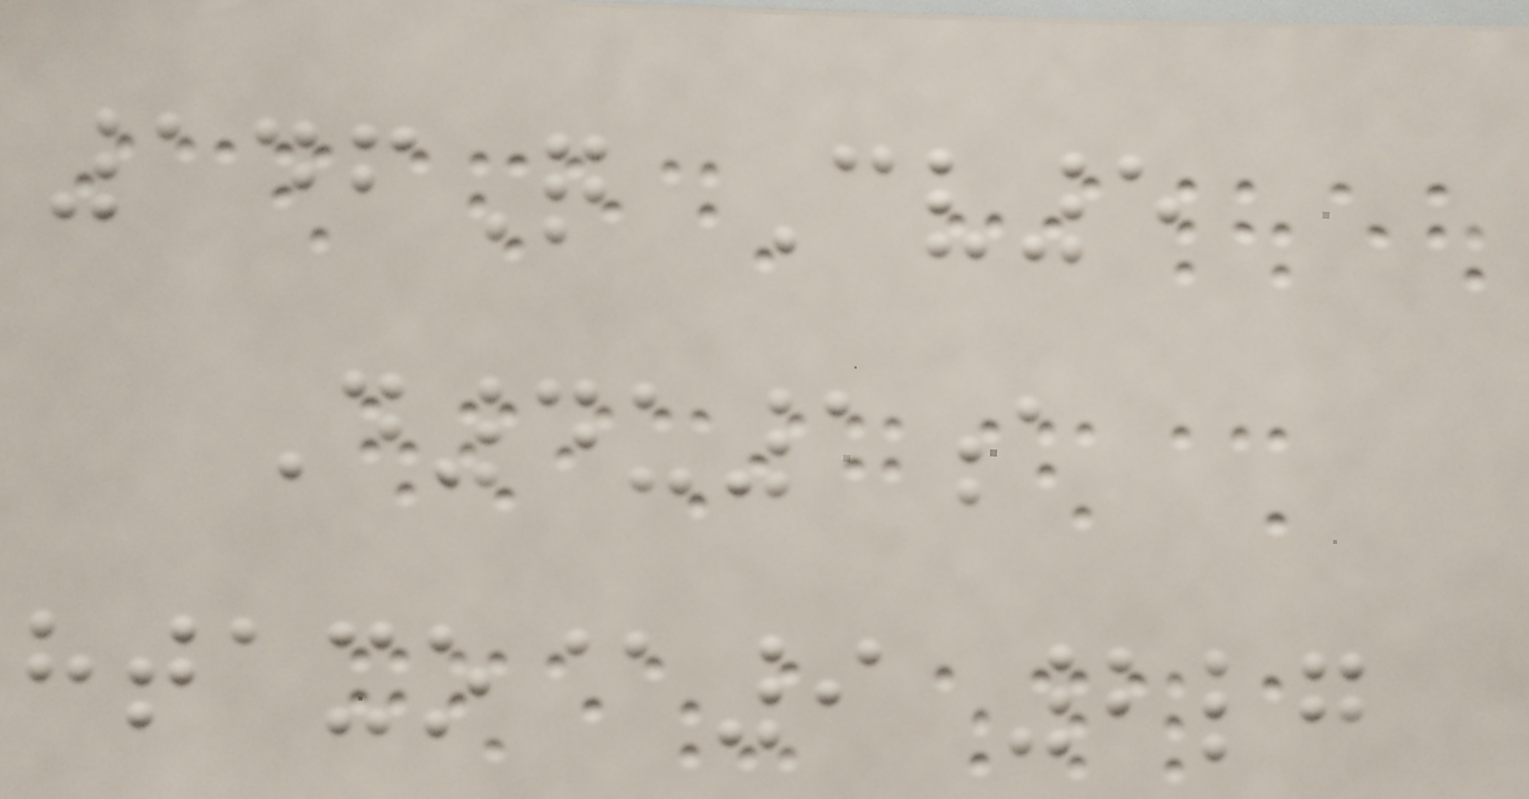146Q Cv5
D4u1a
htaxo@9 2lg
